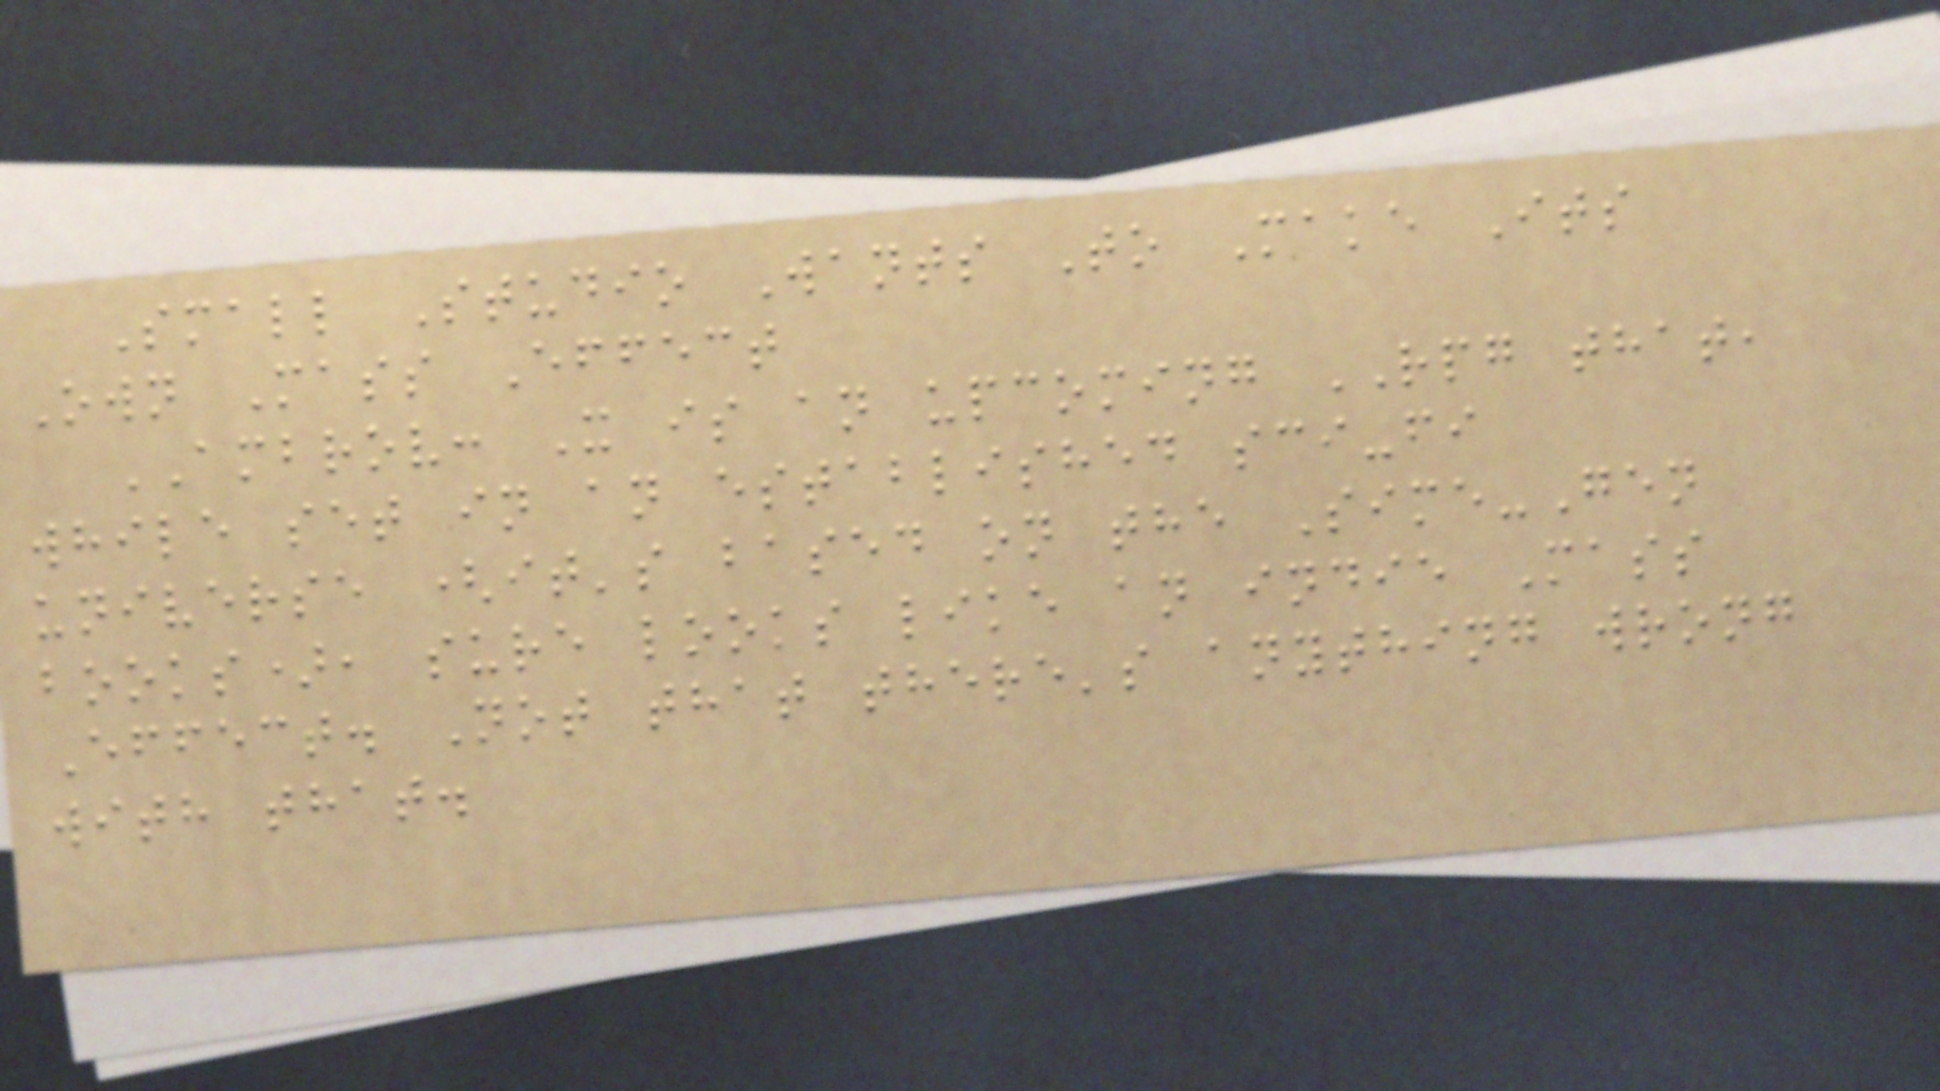Small Studio Wants To Make Its
Own Mass Effect
AMBROV: X is an upcoming RPG that,
while set in an established sci-fi
universe (it's based on the Sime-Gen
books), sure looks like an indie Mass
Effect. Not that there's anything wrong
with that.
